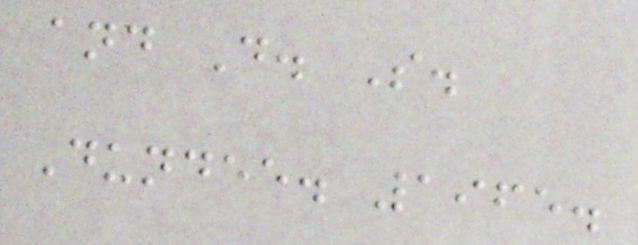and D. S.
Dundee. 1965.
